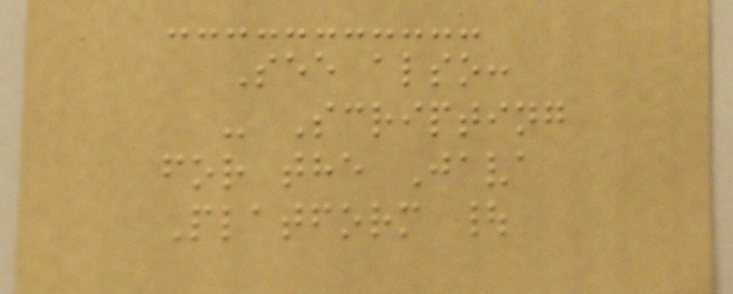See also:
- Scripting
for the Java
Platform |
